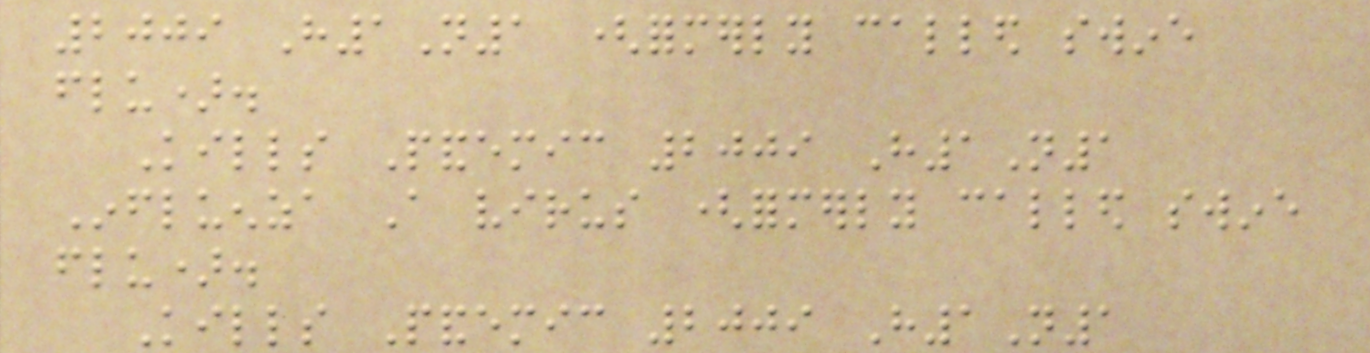2009 H1N1 (formerly called swine
flu).
Kills Pandemic 2009 H1N1
Influenza A virus (formerly called swine
flu).
Kills Pandemic 2009 H1N1
